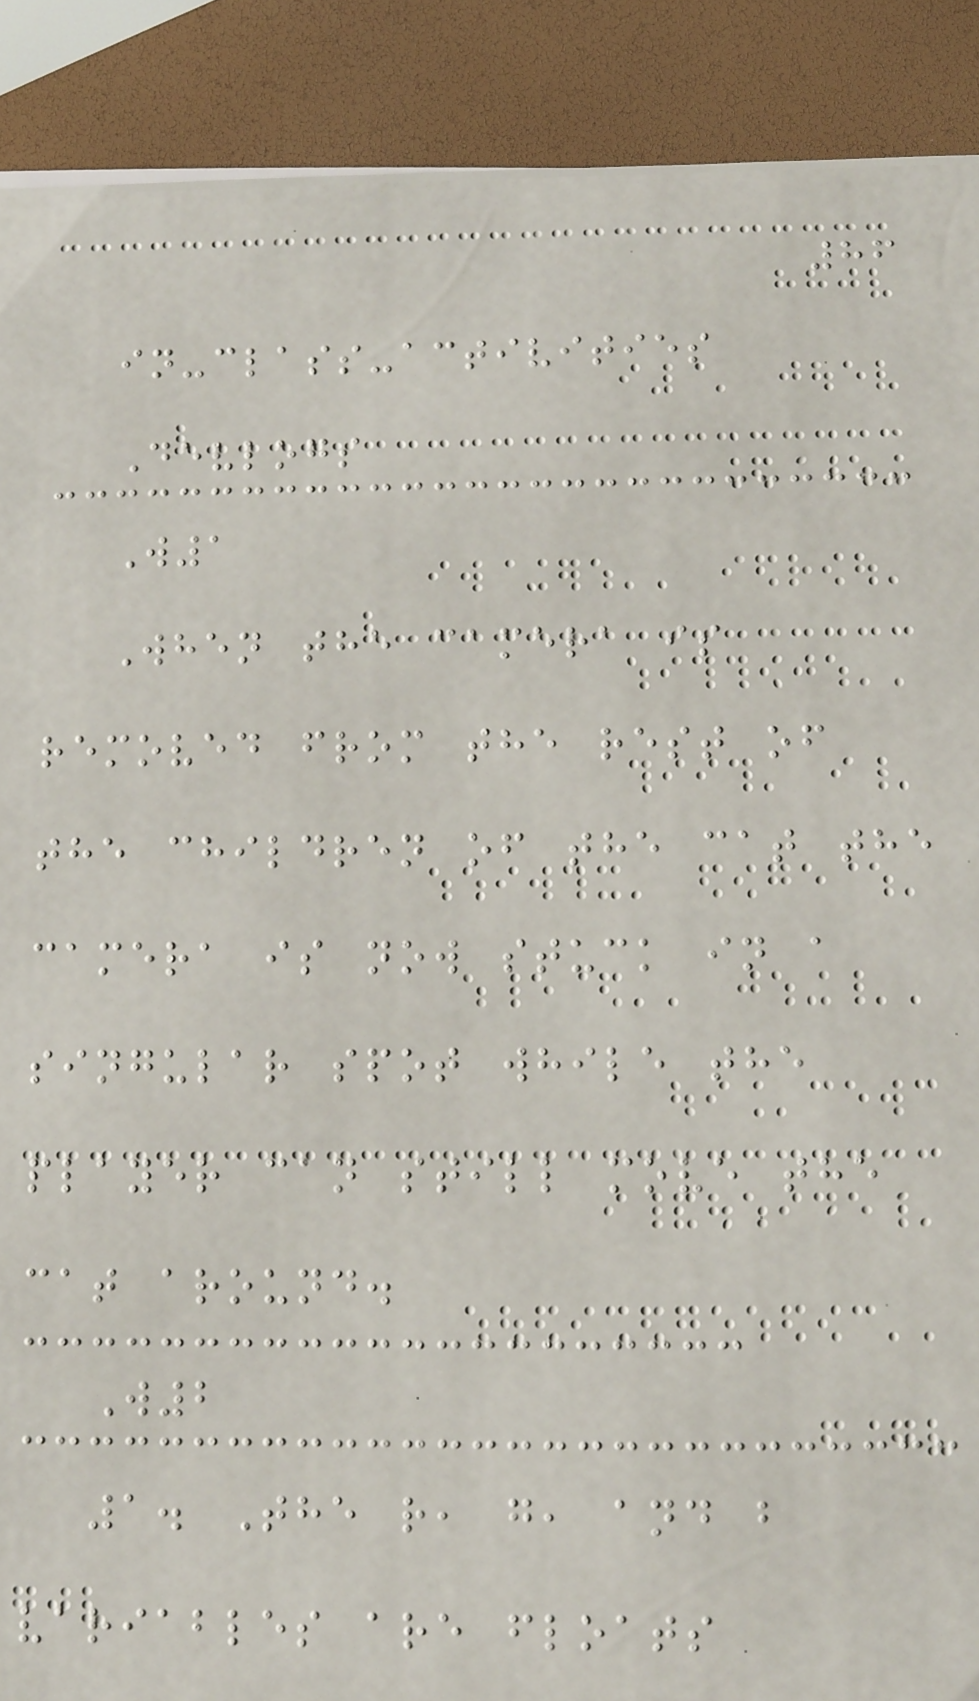86
in-class-activities
Devlogs
W1
When the camera is
removed from the rest of
the children of the cat the
camera is now stuck in a
singular spot while the
player can still move the
cat around.
W2
1. The r, g, and b
variables are floats
